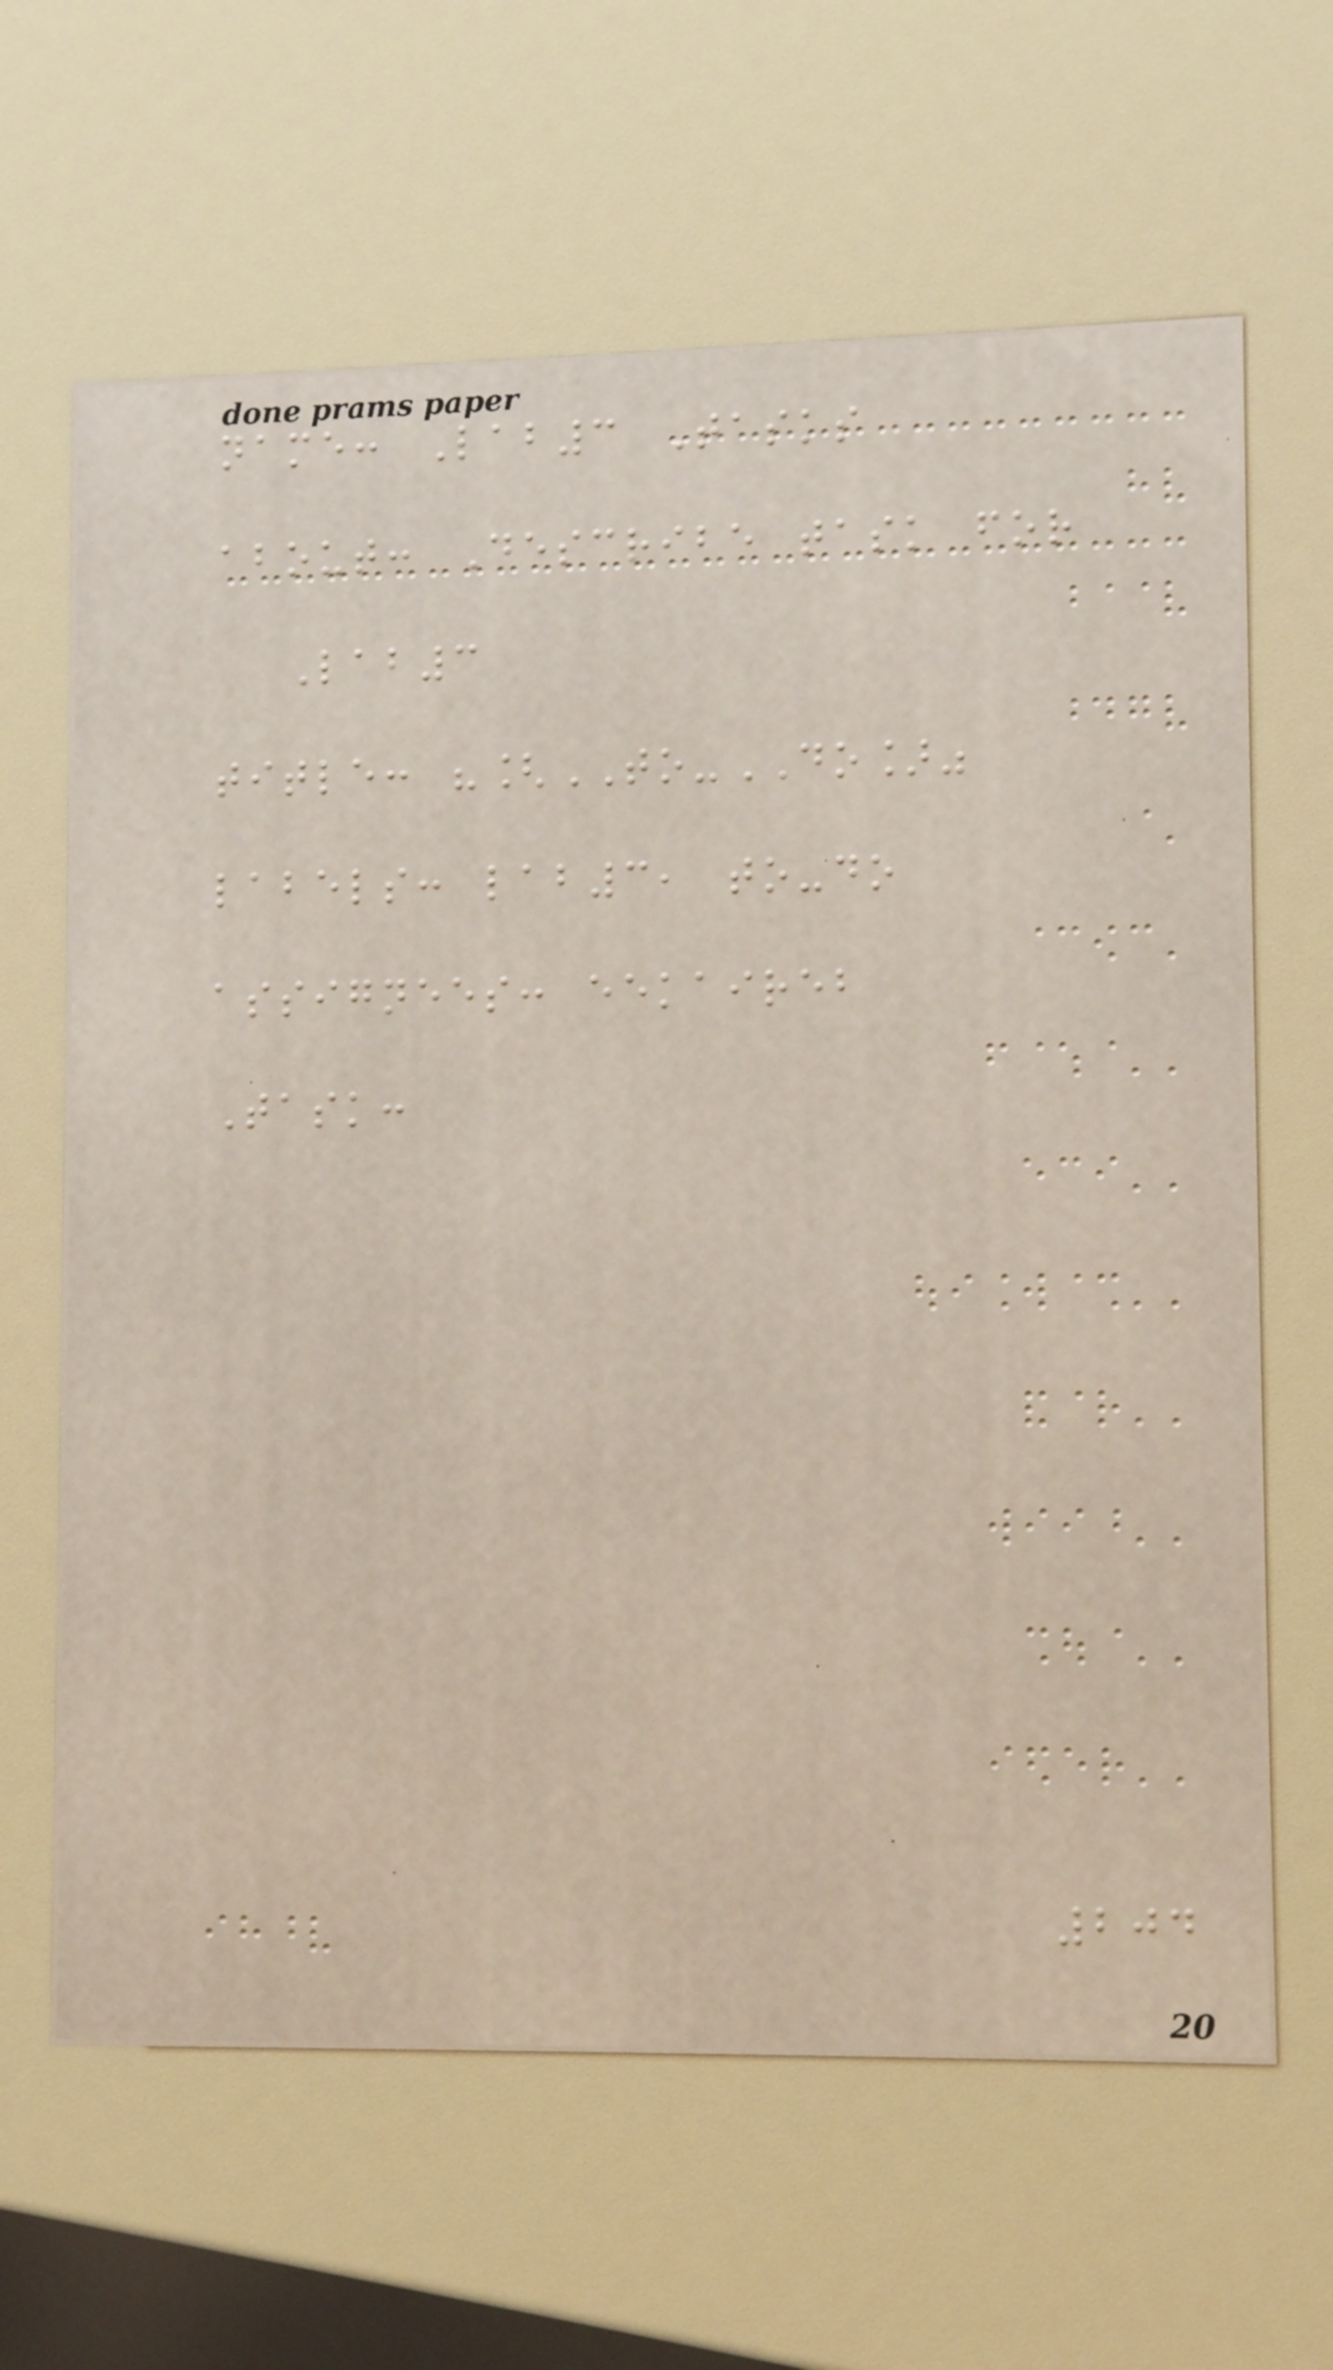name: Lab3 Tasks
about: Describe task for
Lab3
title: "[TO-DO]"
labels: lab3, to-do
assignees: eekaireb
Task:
204
